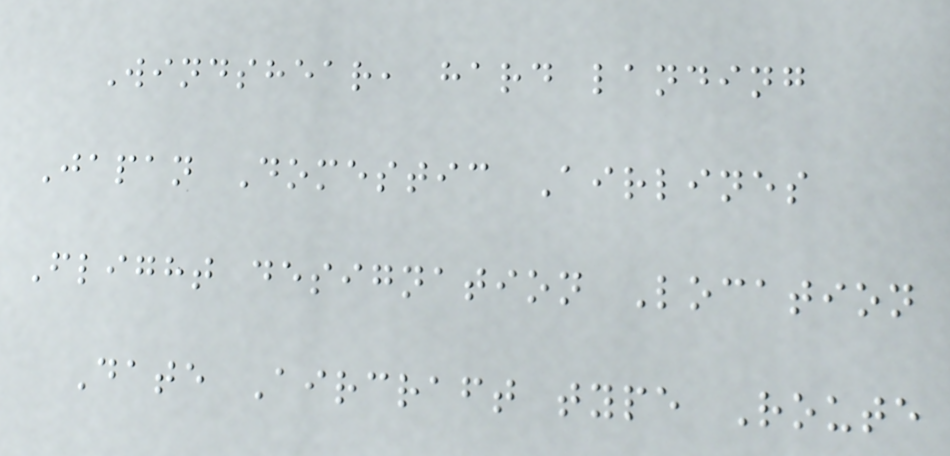Windshear, hard landing
Japan Domestic Airlines
Flight designation Location
Date Aircraft type Route
